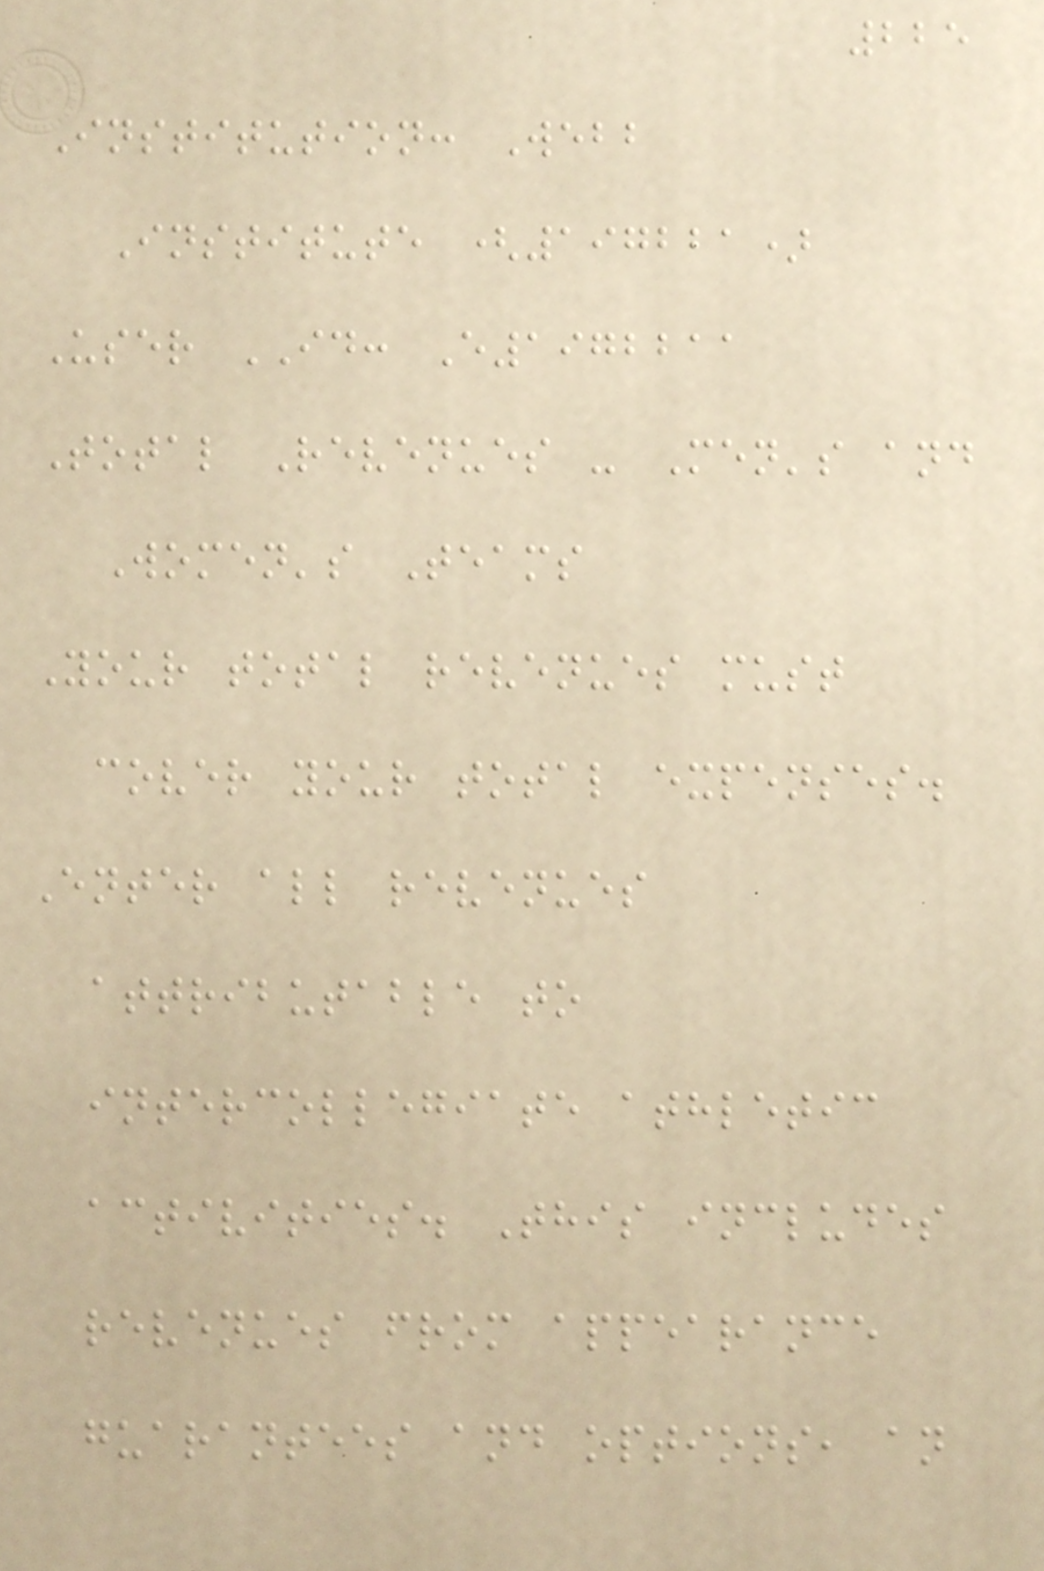225
Institution: Webb
Institute (197221)
User ID: E1972211
Total Revenues - Men's and
Women's Teams
Your total revenues must
cover your total expenses.
Enter all revenues
attributable to
intercollegiate athletic
activities. This includes
revenues from appearance
guarantees and options, an
